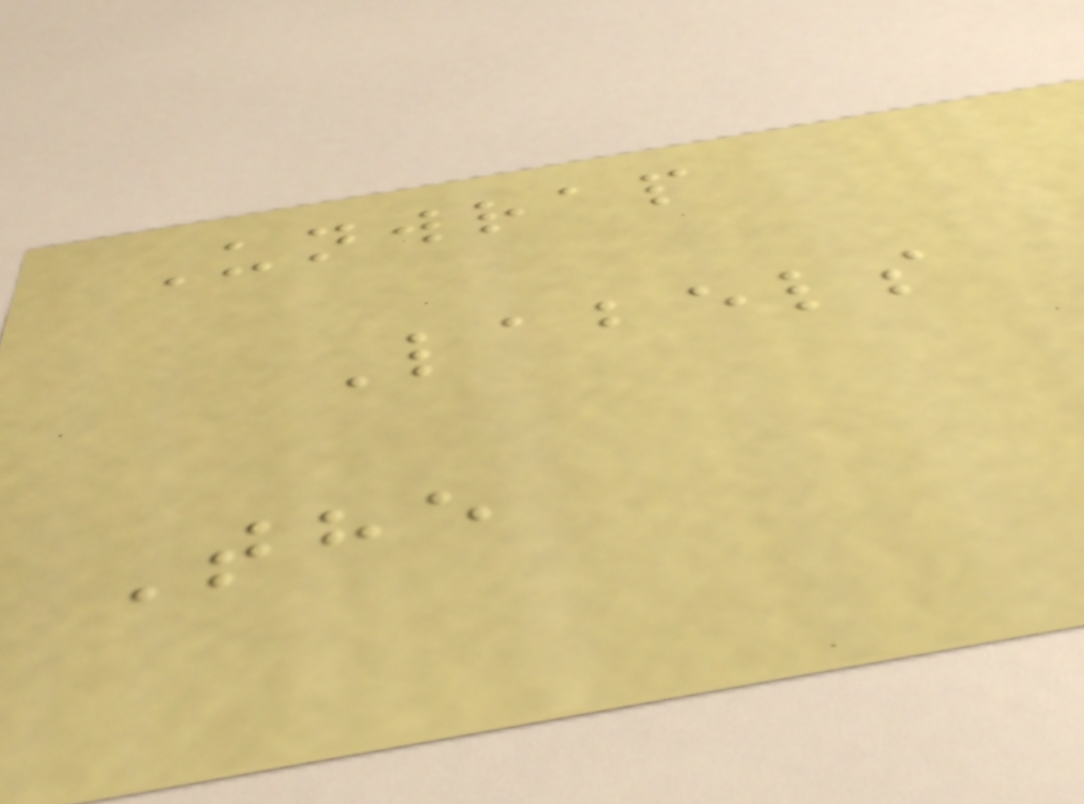Unwrap
Labels
The
